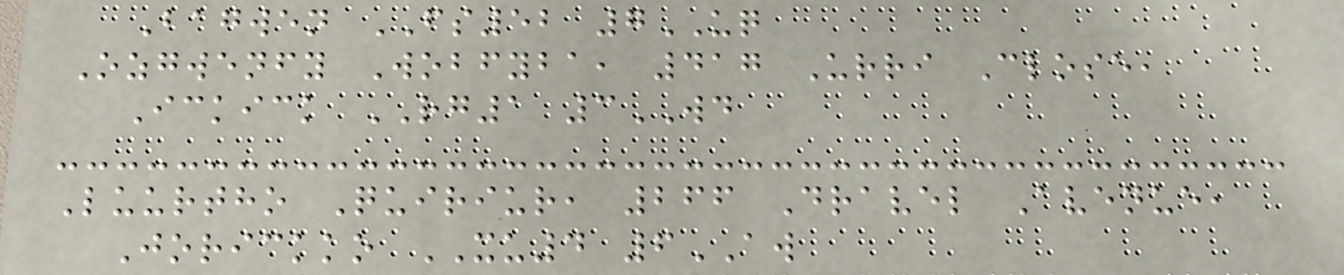Bagwen FS52 7UQ
Ozgwenfy Wobfyba, 417 Urri Close,
Ickick RG1 3WD
Luurtho Quiriur, 266 Dravel Avenue,
Jorickko XU4 6AW
